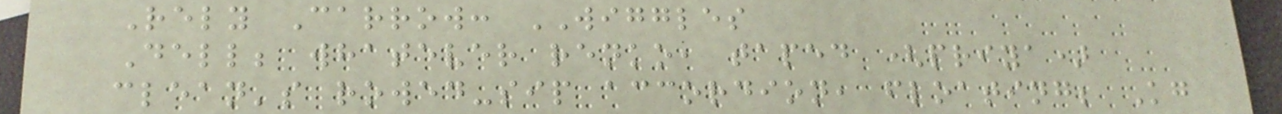Rely Carrow: WIGGLES
Dell; whatever renko, taped (priya)
clean's rowed-sip accordion, floating; Kg
